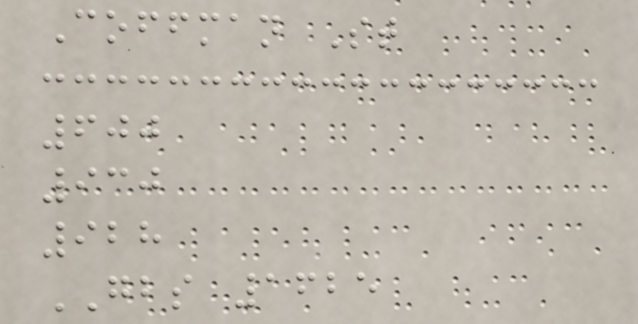Coffman St
600
930
928
GBS 1625
